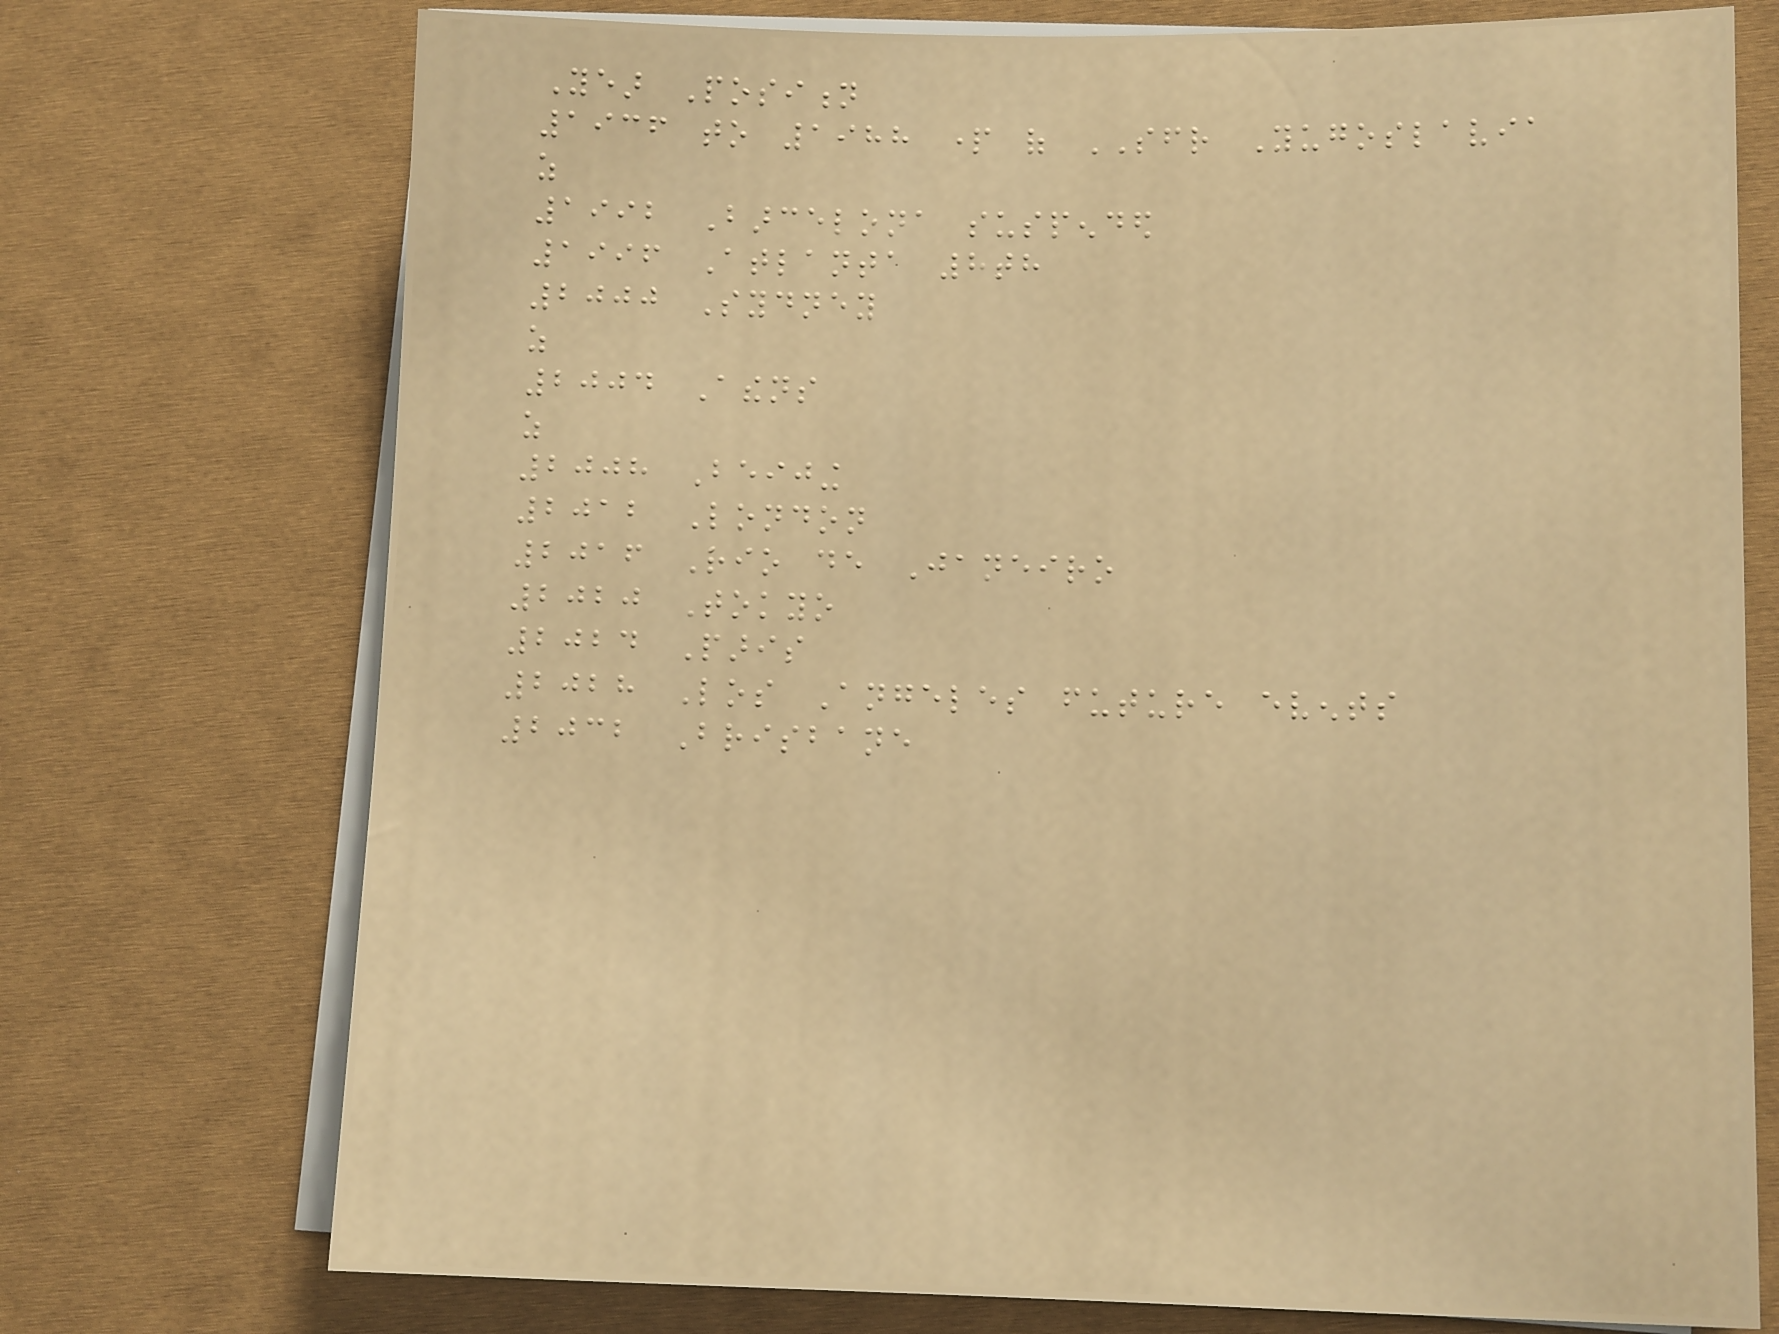Year Position
1936 to 1988 part of SFR Yugoslavia
as
1992 Barcelona suspended
1996 Atlanta 8th
2000 Sydney
as
2004 Athens
as
2008 Beijing
2012 London
2016 Rio de Janeiro
2020 Tokyo
2024 Paris
2028 Los Angeles future events
2032 Brisbane
